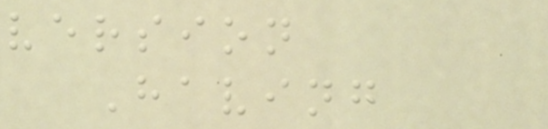version
Having
